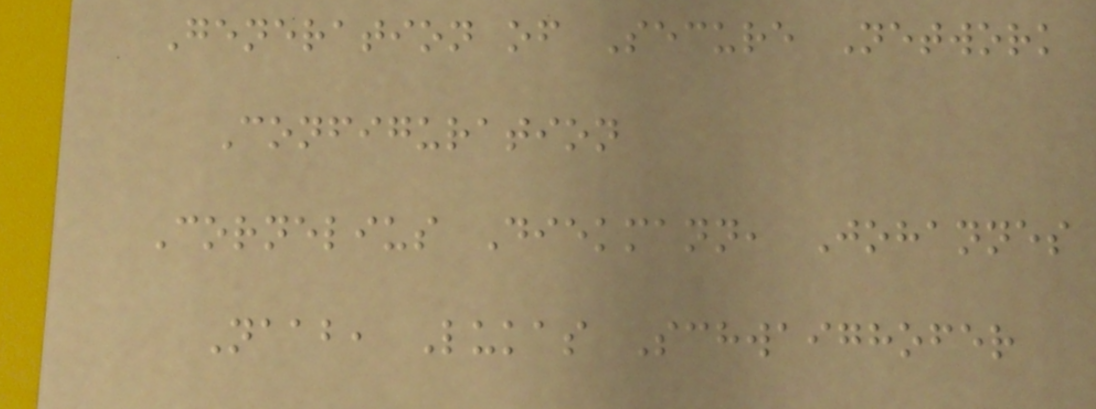Generation of Secure Network
Configuration
Cornelius Diekmann, Johannes
Naab, Lukas Schwaighofer
